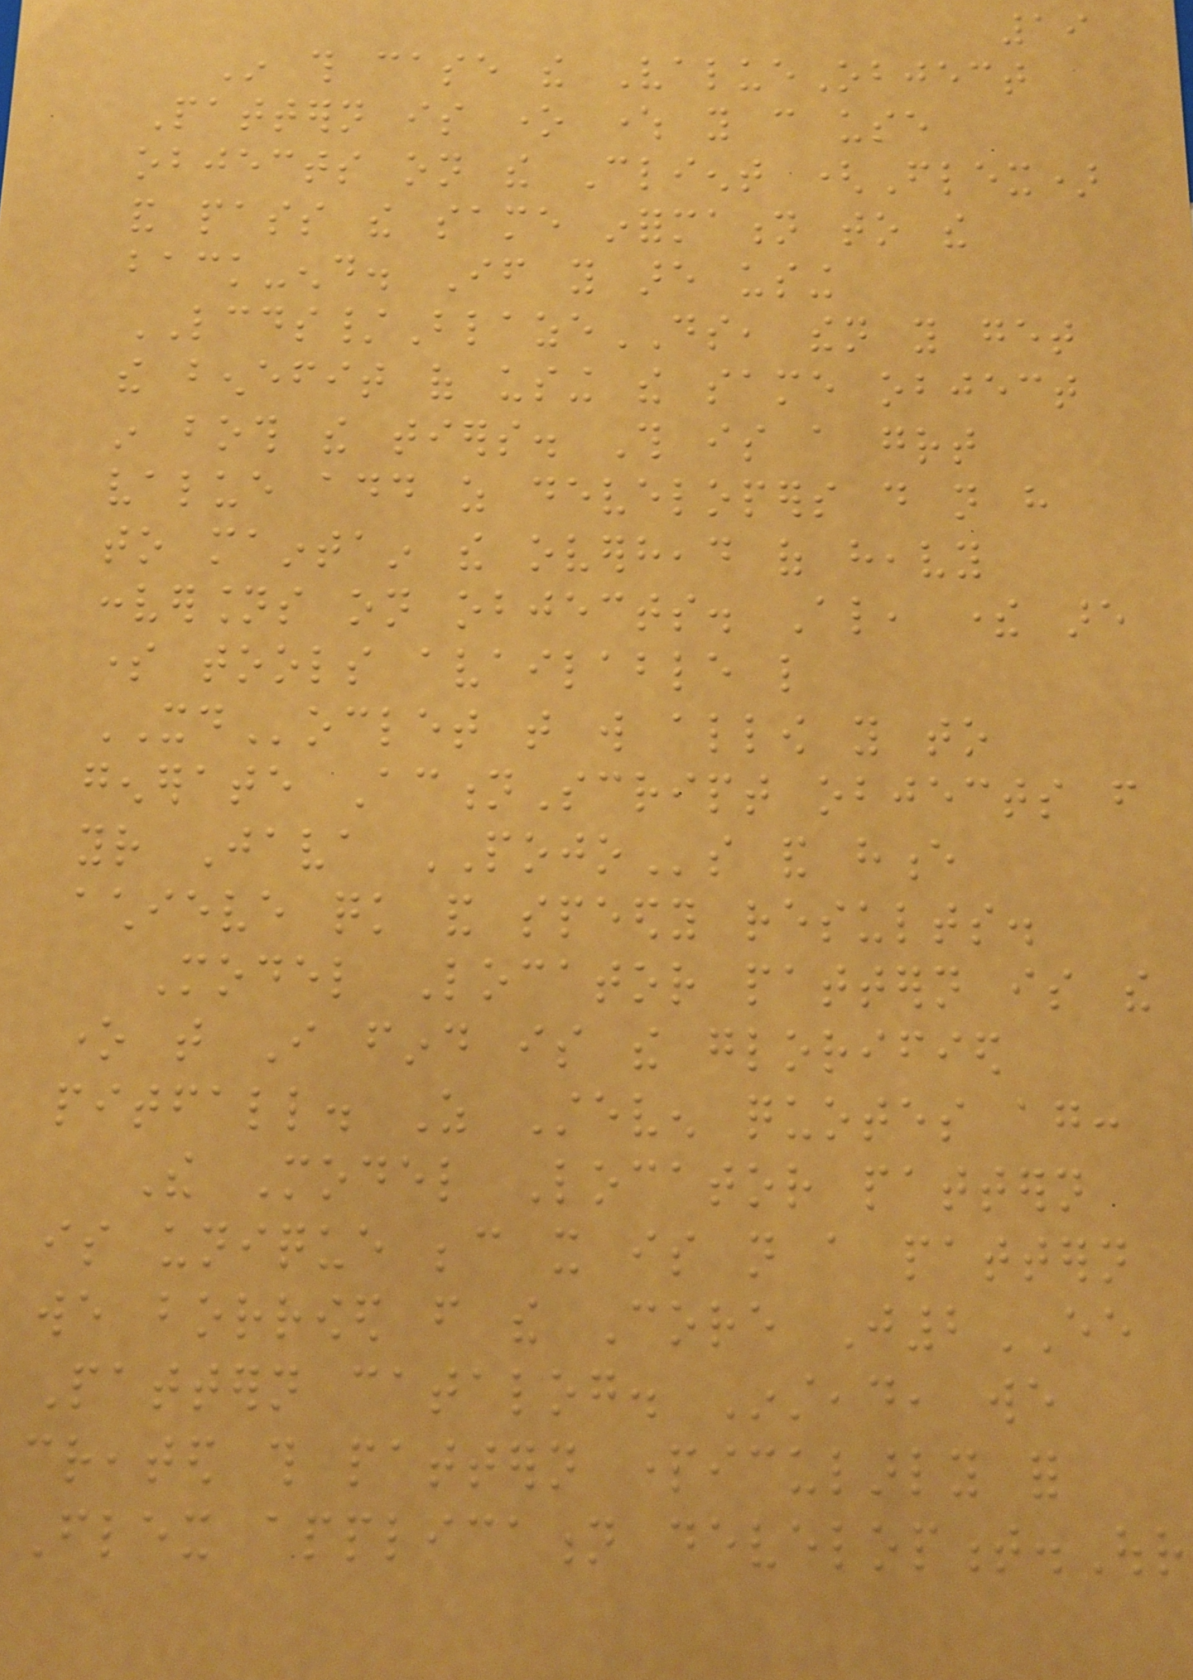19
In this case the ValueObject
Pattern is one where you can use
objects on the Client (Flex)
and pass the same information to the
back-end. If you are using
LCDS/BlazeDS, then you get
the benefit of using the same object
in both the tiers. This is a great
value add as developers do not have
to maintain the overhead of heavy
conversions on objects. Also, there are
some tools available like
XDoclet that will allow you to
generate ActionScript objects from
your Java POJOs and hence
achieve quick and speedy results.
Model Locator pattern is the
one that I find is the glorified
pitfall. As Steven quotes again:
The Model Locator pattern
is unique because it is not a pattern
we borrowed from the Core J2EE
Pattern catalog. Instead, we
created this pattern particularly for
Flex application development.Our
